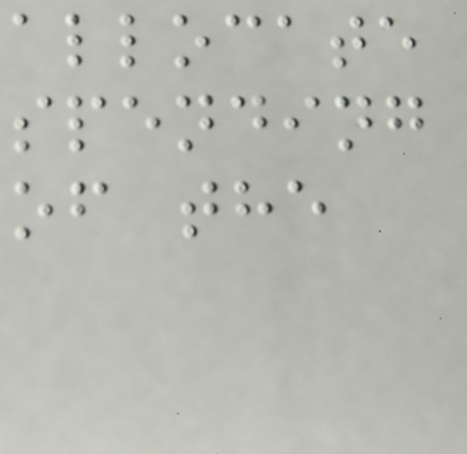allocate
spending
of the
